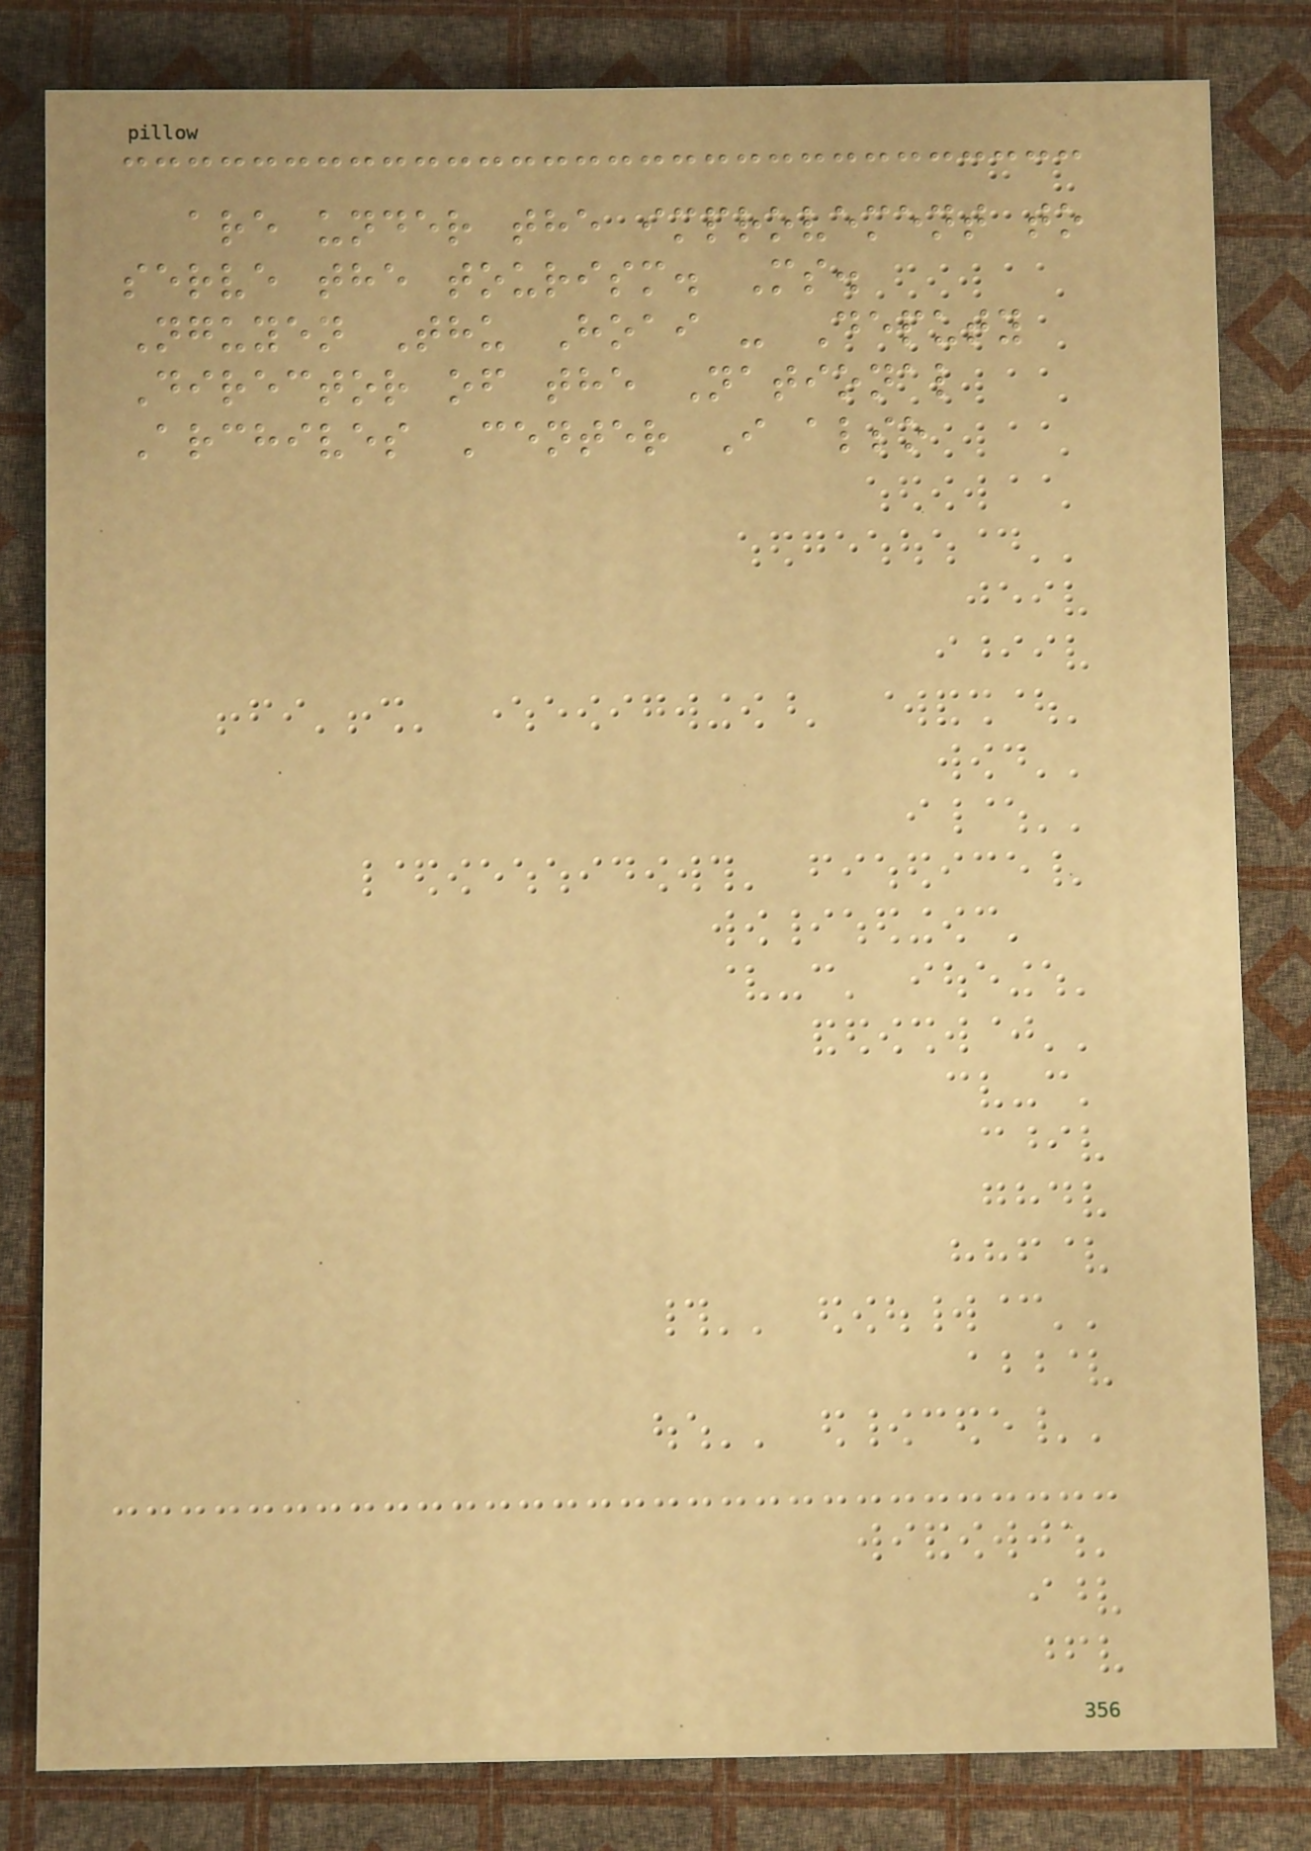are under the improvement to
serve the tourism. Ms.
Nguyen Thu Hoai - Deputy
Director of the National
Archives Center I also
